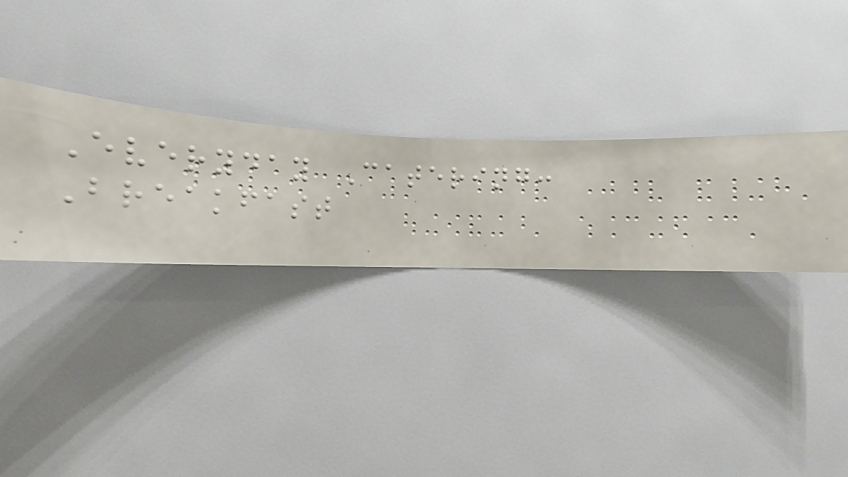Everyday Catering:
Breakfast
